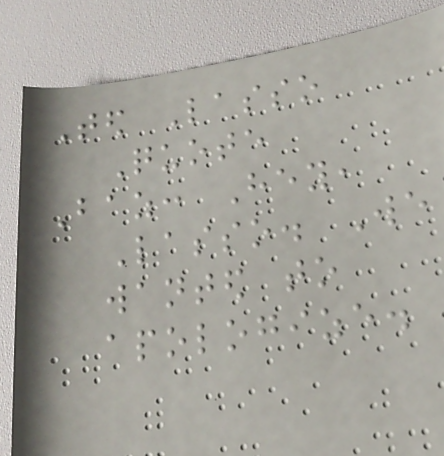Ted Lasso
Quote
Baz: Hey,
Lasso. We
wanted to
apologize.
